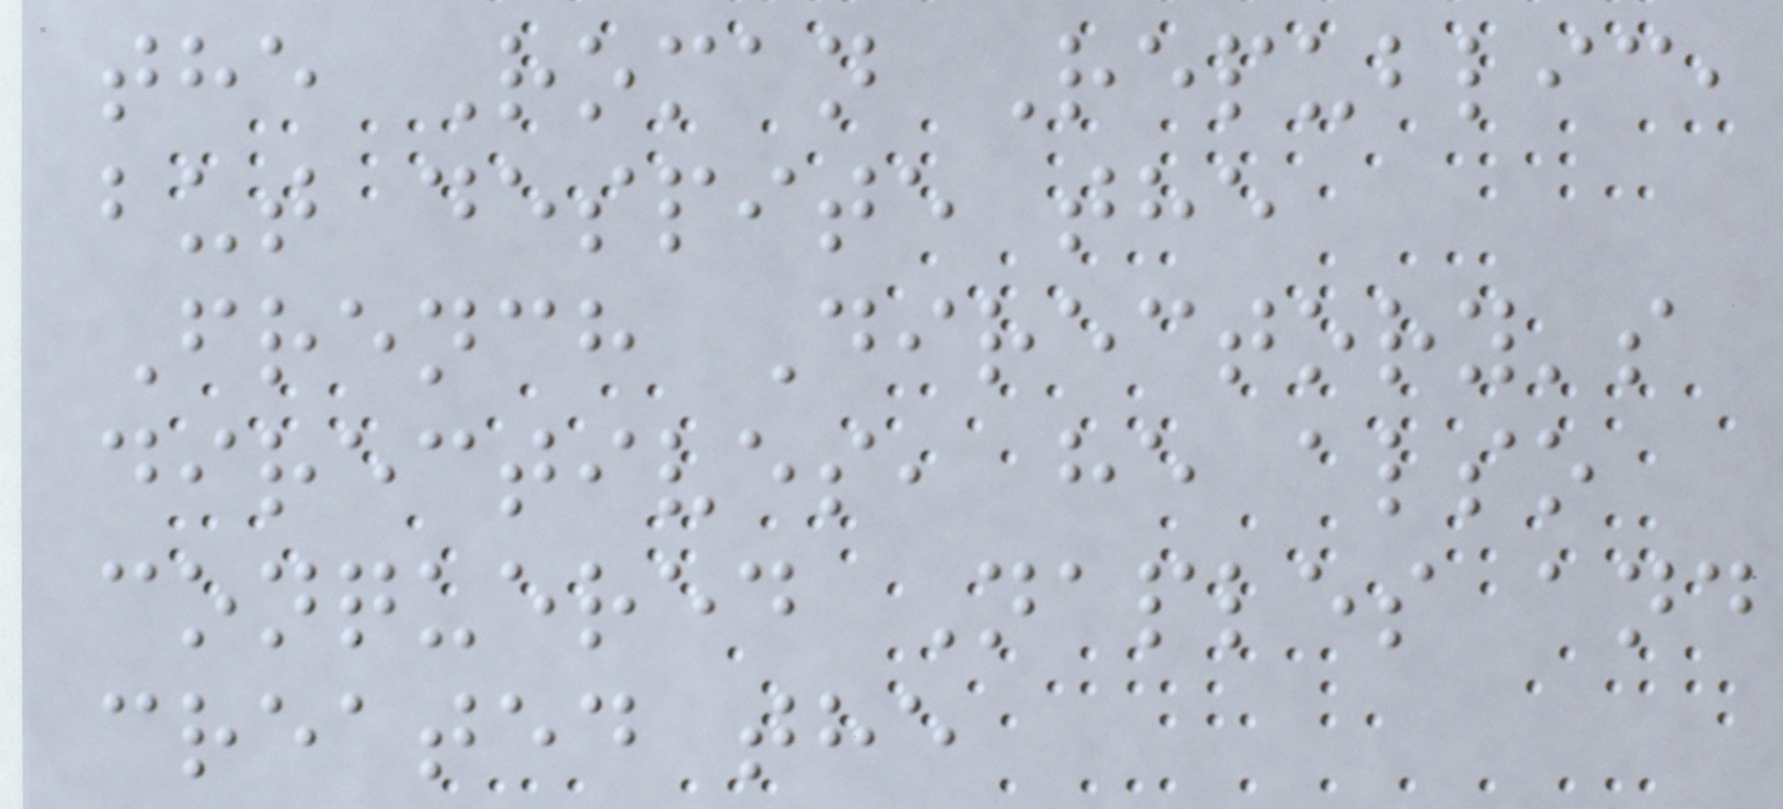the Roman Republic,
but despite the
French Directory's
directives, he also
conquered Naples and
created the
